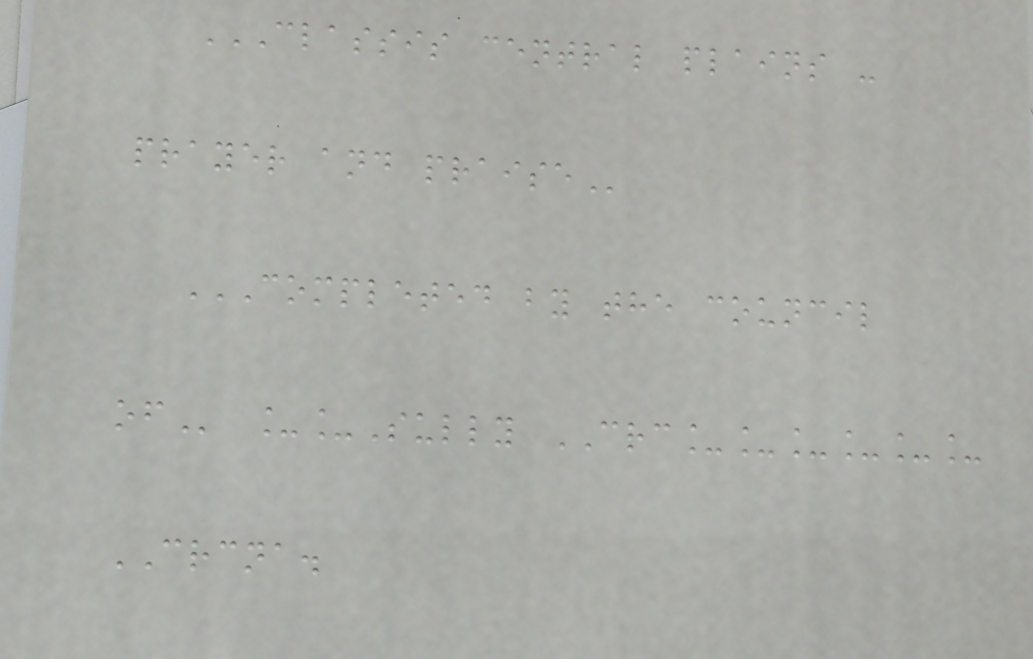CLASSIS CENTRAL PLAINS -
PRAYER AND PRAISE
COMPLETED BY THE COUNCIL
OF __Sully CRC______
CRCNA.
